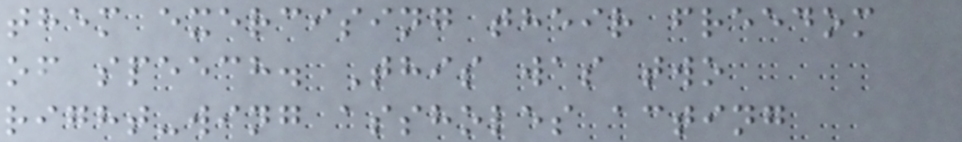them exercising their freedom
of speech. This was two
right-wing assholes acting
